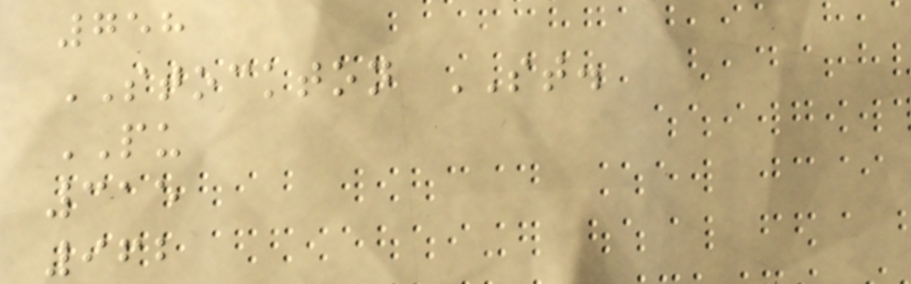758
STOCKTON ST.
PU
315
962
